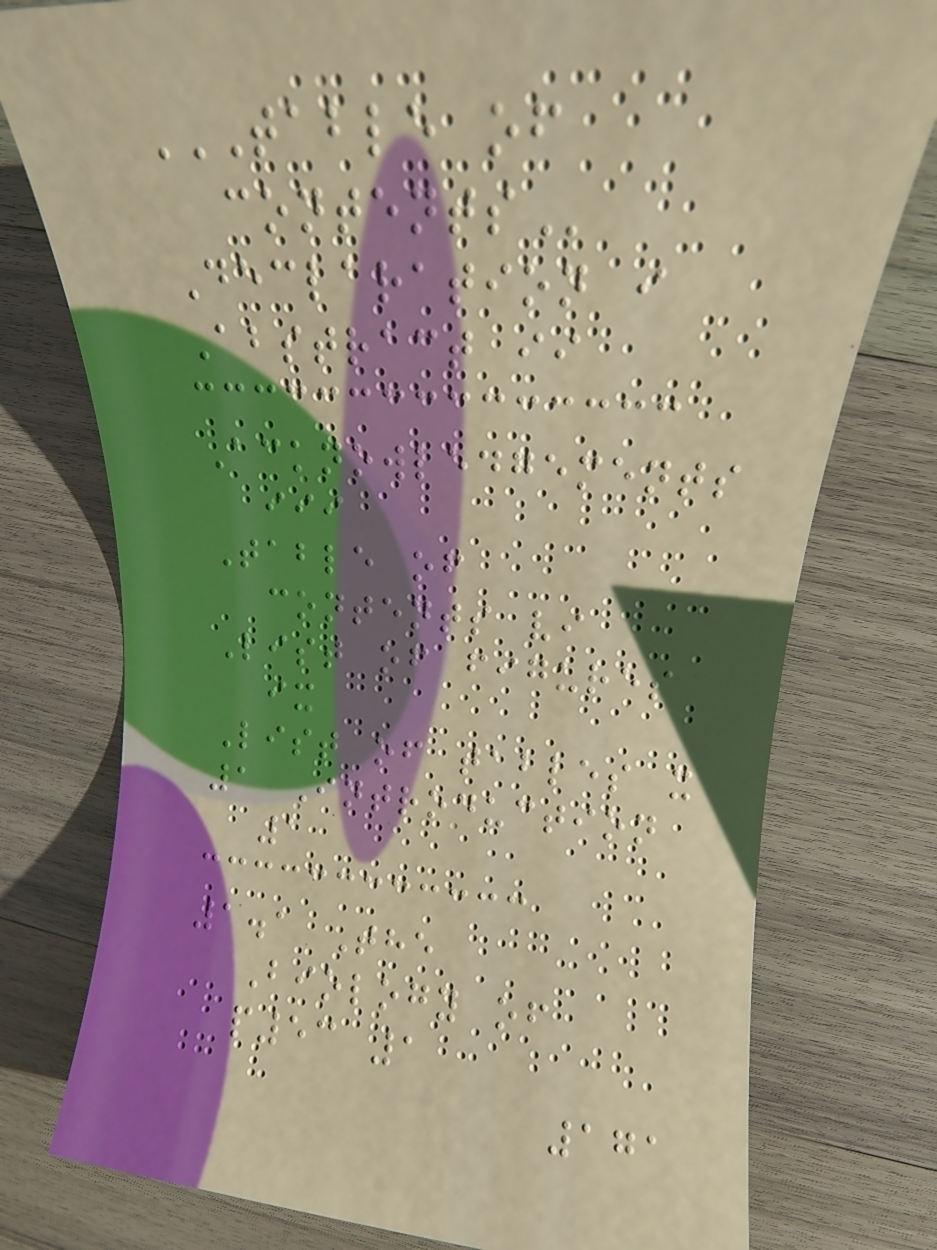TABLE OF
CONTENTS
Declaration i
Abstract ii
Acknowledgements
iii
Table of
contents vi
List of figures
ix
List of tables x
1 Introduction
1
1.1 The
Biology of
p53 1
171
